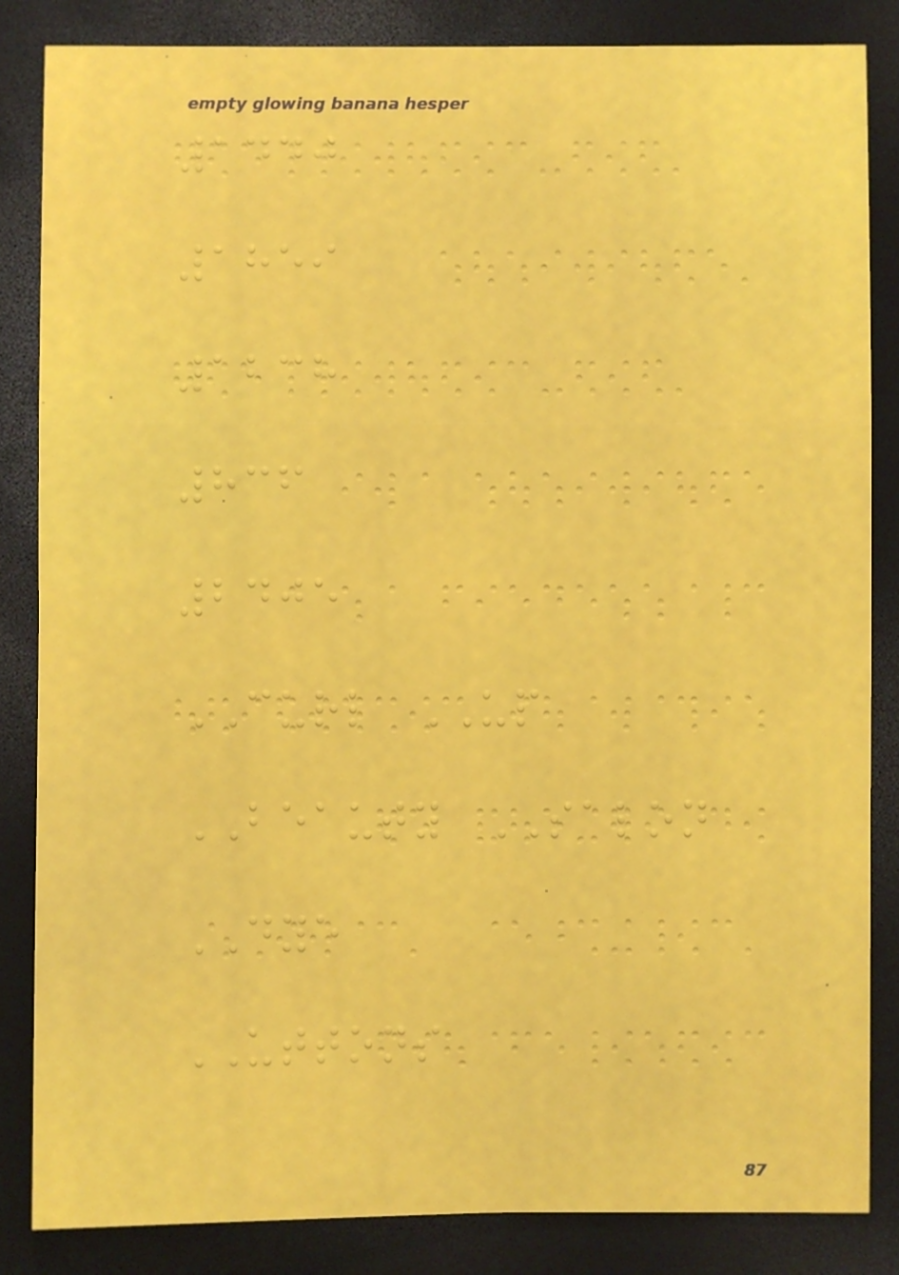1440
1859
1238
836
2405
CURL UP
BEAUTY SALON
DYE
UTTONS
